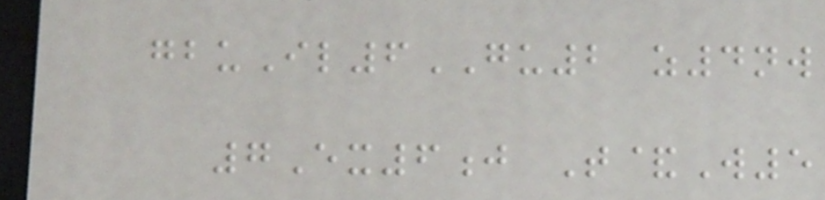gbuIl6GU2 z4nw
7Ex6j T&W5
